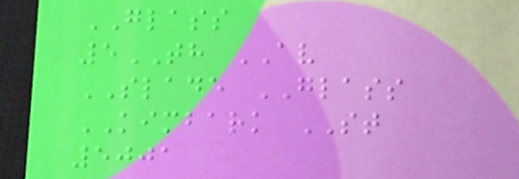GLASS
5TH AV
SLADE GLASS
KIMBARK ST
5001
